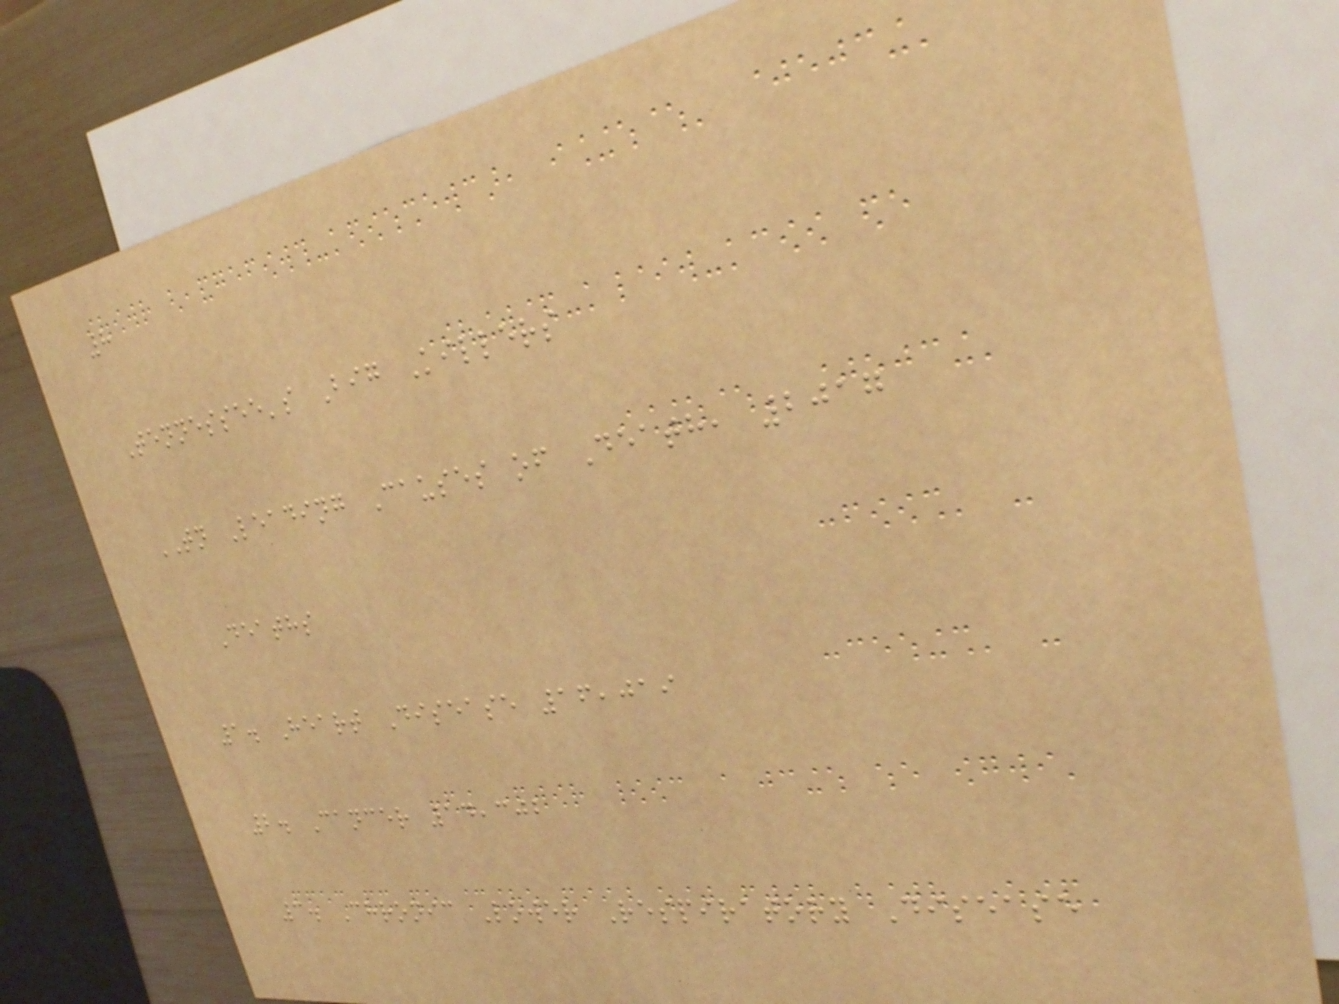8
Tennessee's Big Killers
TN Leading Causes of Death, 2017
Deaths
1. Heart Disease 16,019
2. Cancer 14,302
3. Chronic Lower Respiratory Disease
